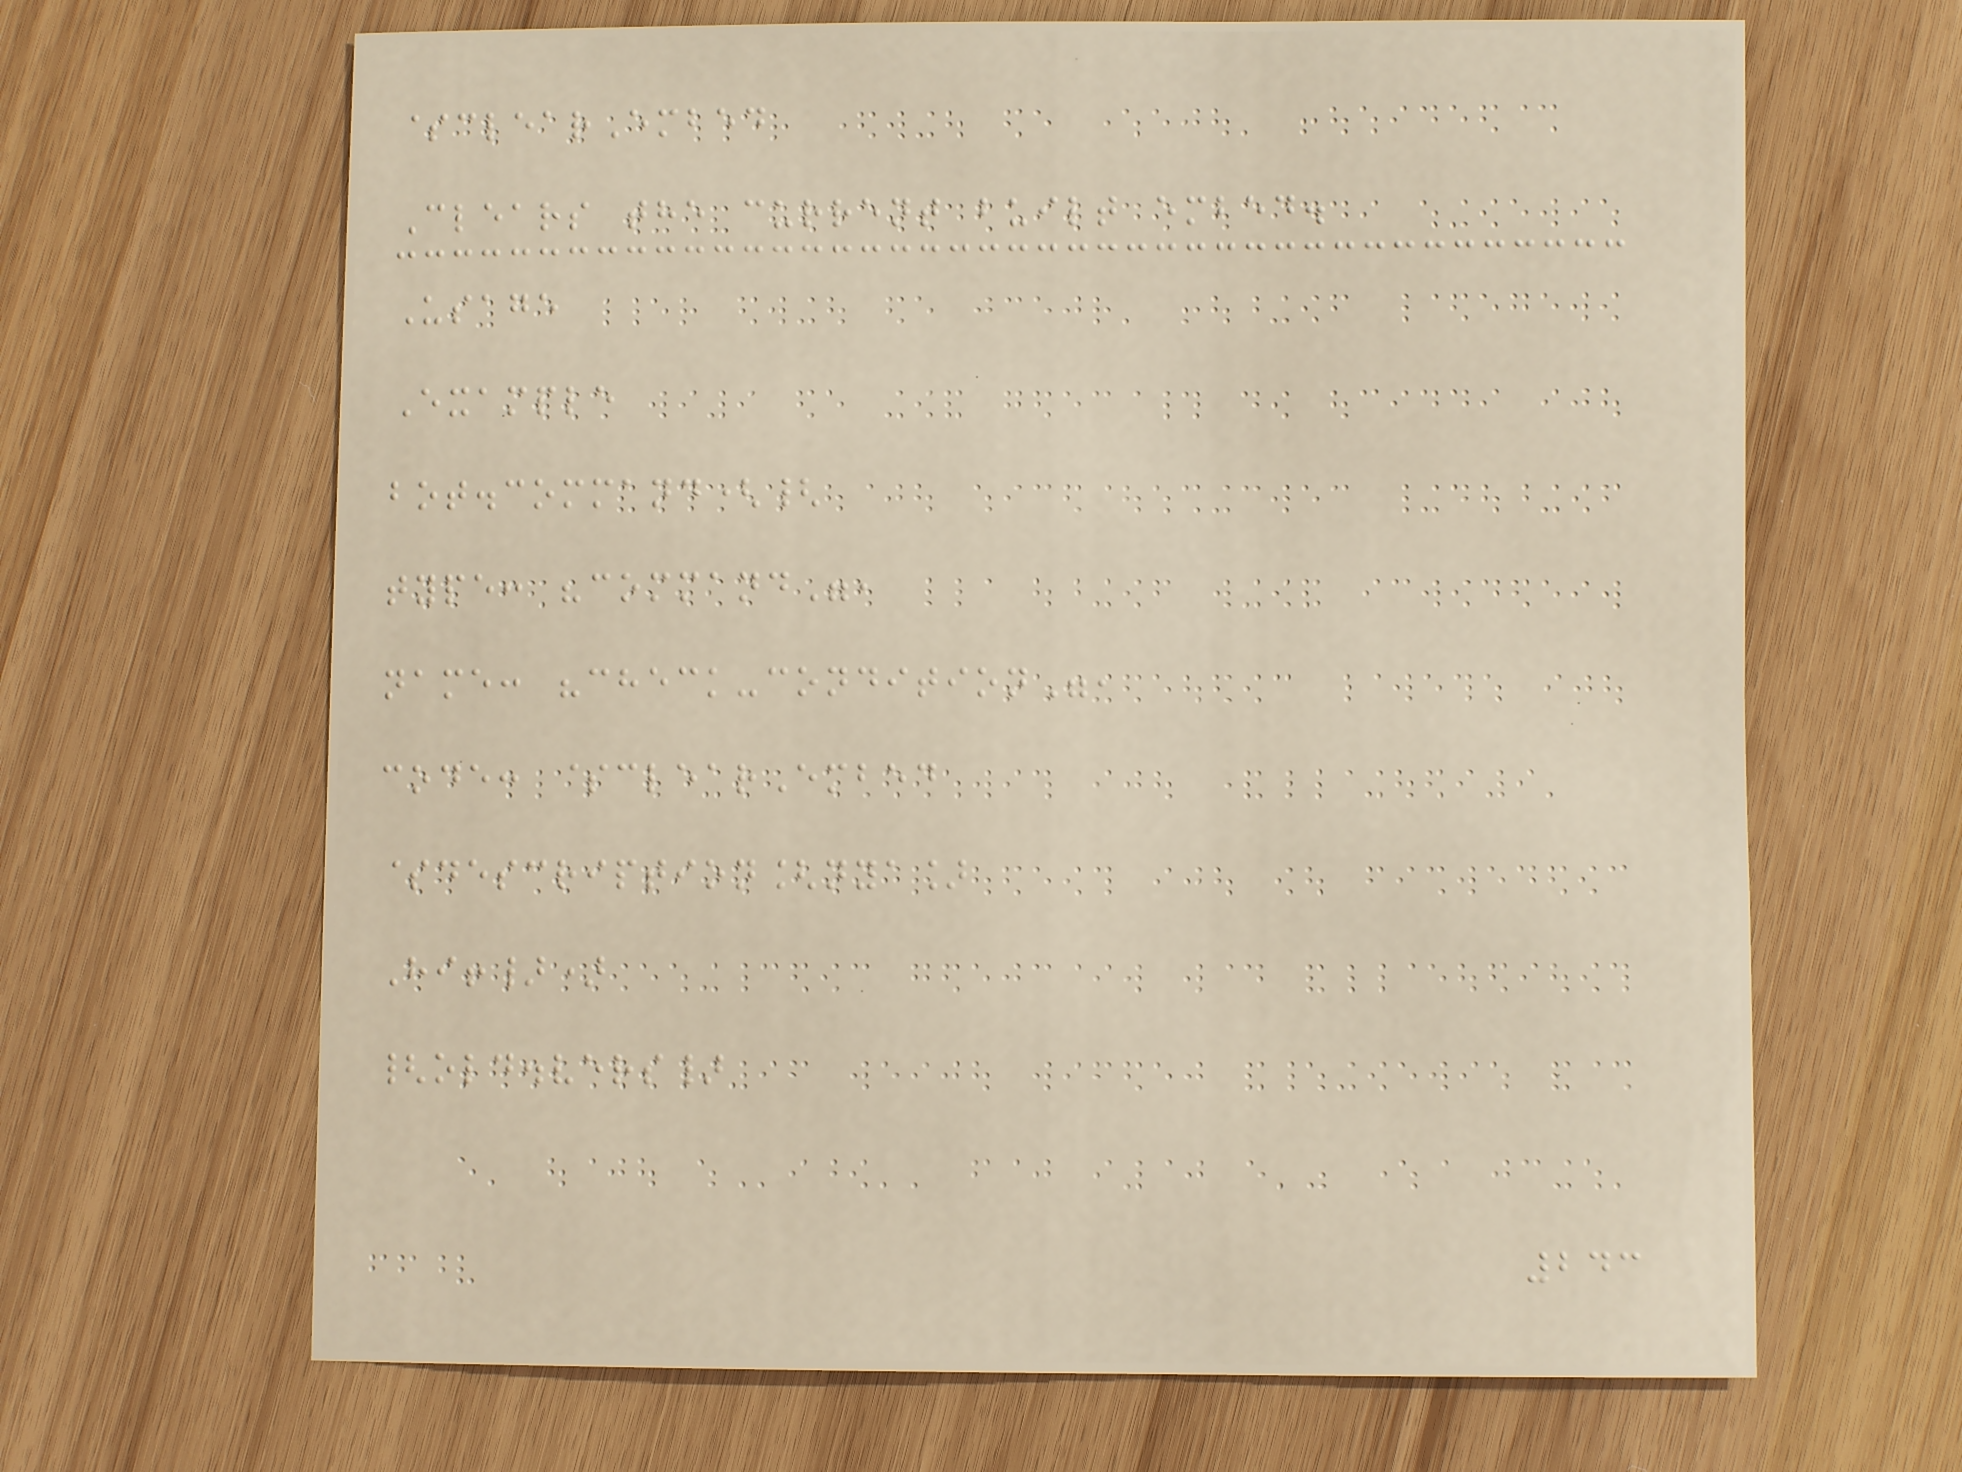$clearEmbed
Clears the current built embed.
Usage
Example
bot.command({
type: "command",
name: "check-condition",
code: $clearEmbed
$description[nya]
Hi!})
{old.vers}
243
